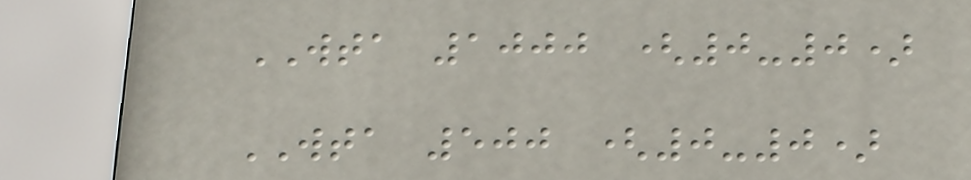WTA 1000 (0-0)
WTA 500 (0-0)
